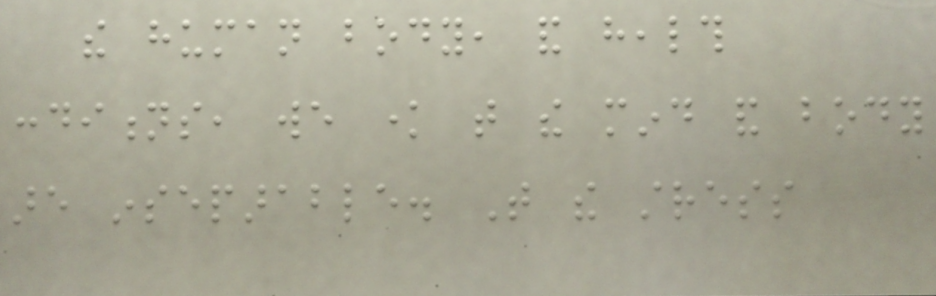the human body, and health
conditions, we know that the mind and body
are inseparable. That the stress
